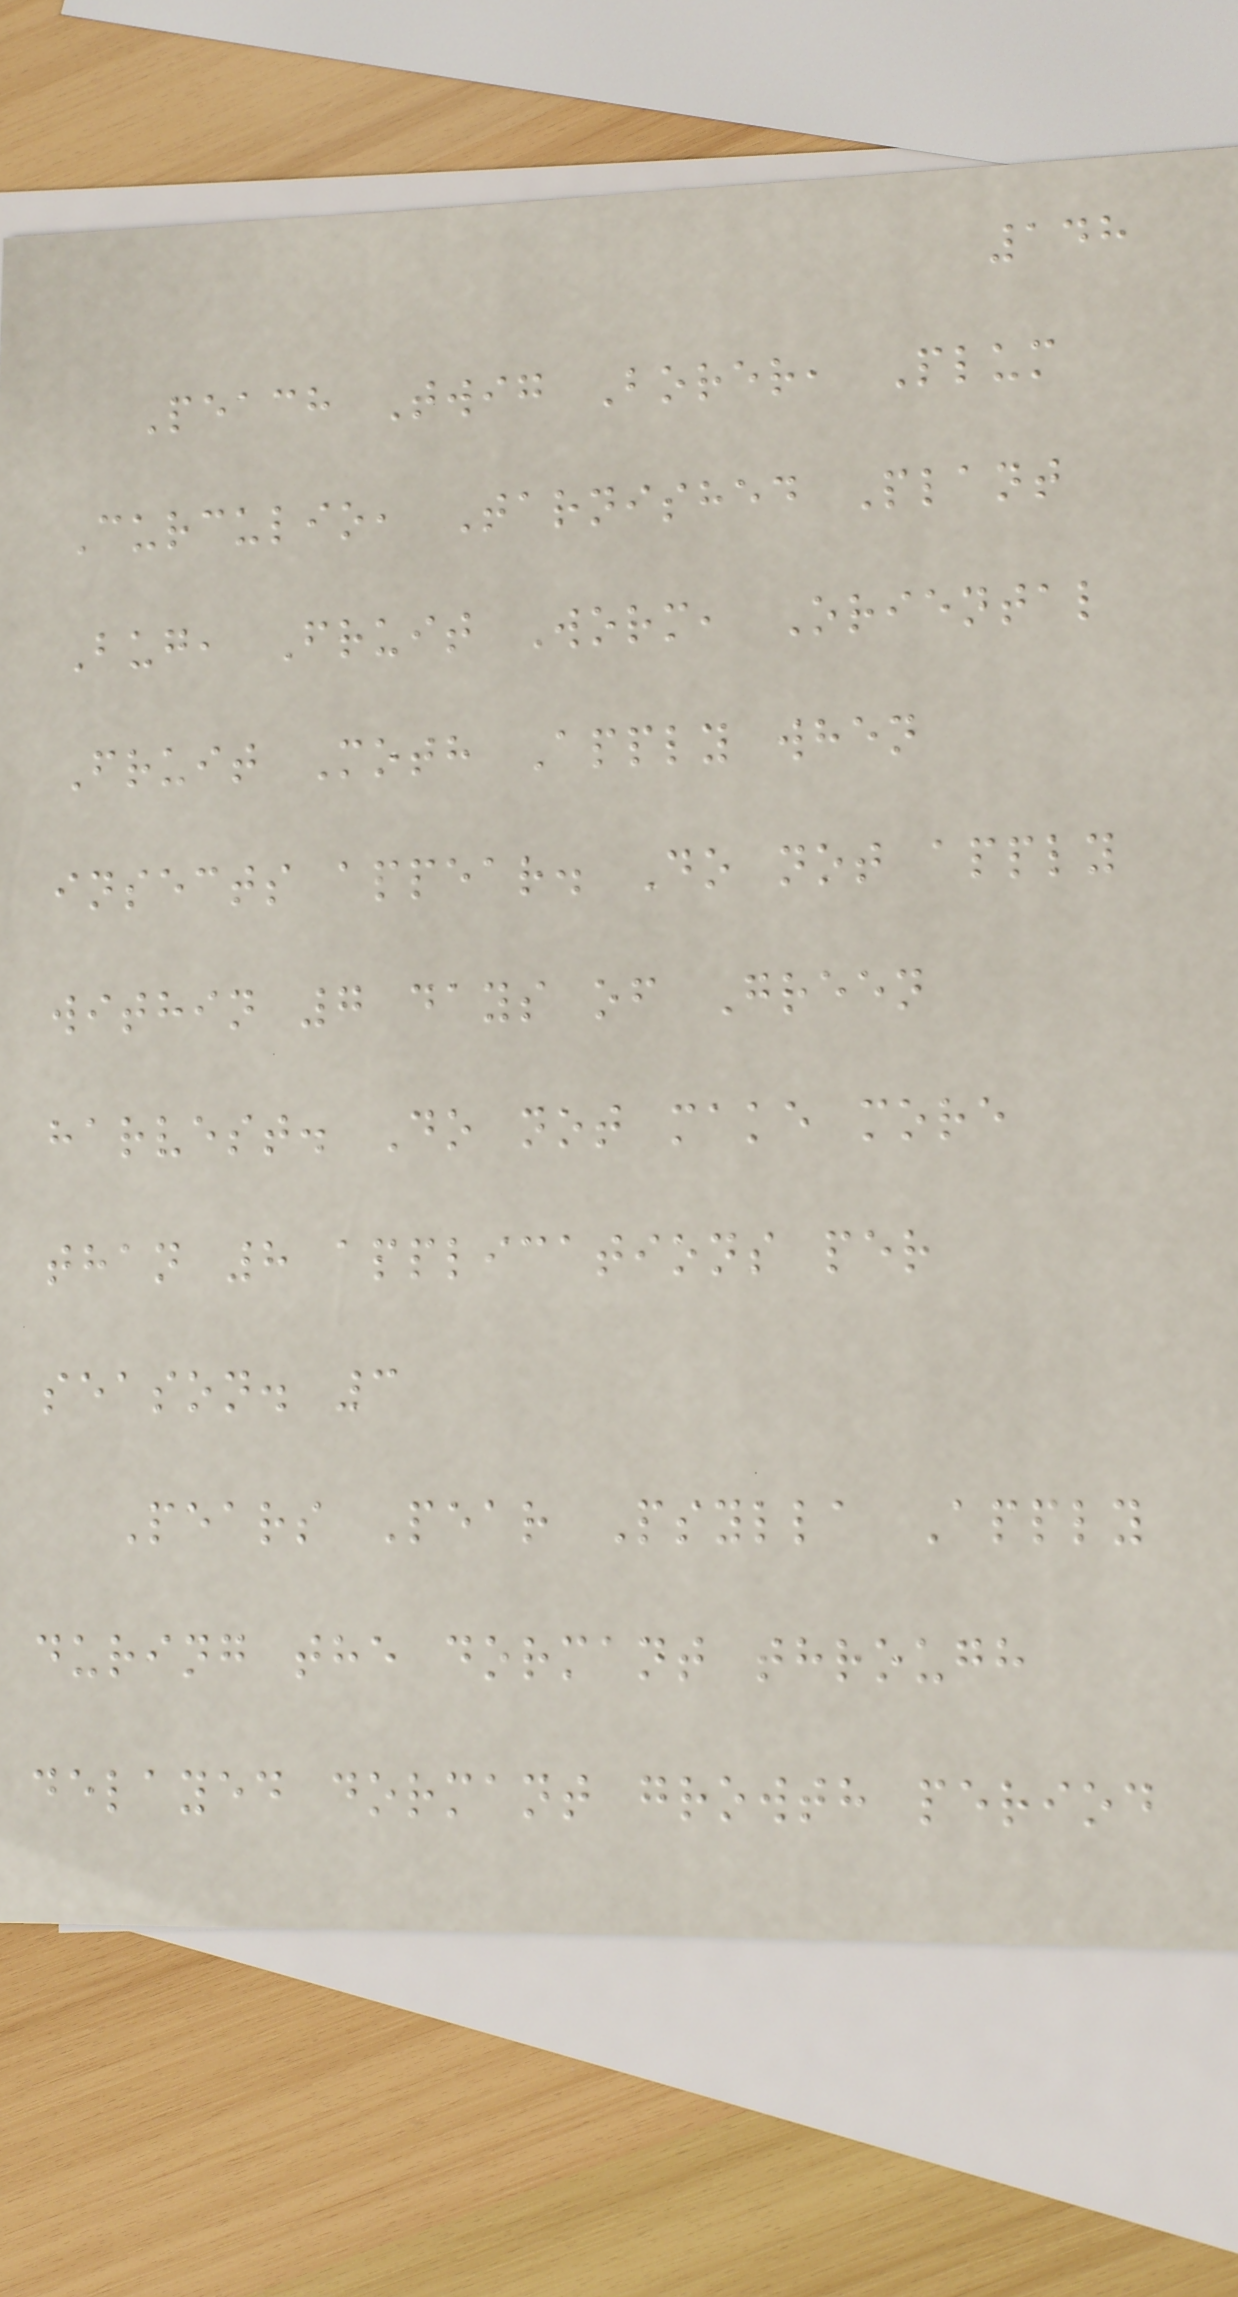148
Peach Twig Borer, Plum
Curculio, Tarnished Plant
Bug, Fruit Worm, Oriental
Fruit Moth Apply when
insects appear. Do not apply
within 7 days of Green
harvest. Do not make more
than 8 applications per
season. 3
Pears Pear Psylla Apply
during the dormant through
delayed dormant growth period
